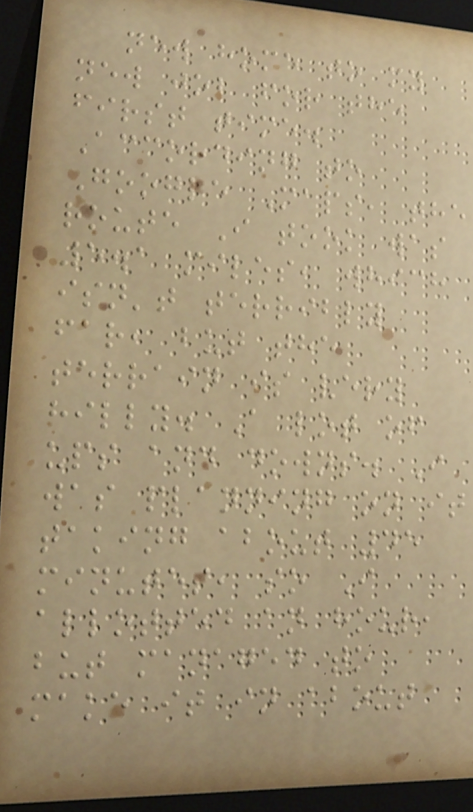new home to my
new job for the
first time.
According to
Google Maps, the
route I took was
5.1 miles, which
isn't terribly
far, but the
terrain is very
hilly. A lot of
ups and downs. I
was planning on it
taking about 45
minutes, so I
allotted an hour,
but managed to
make it in about
